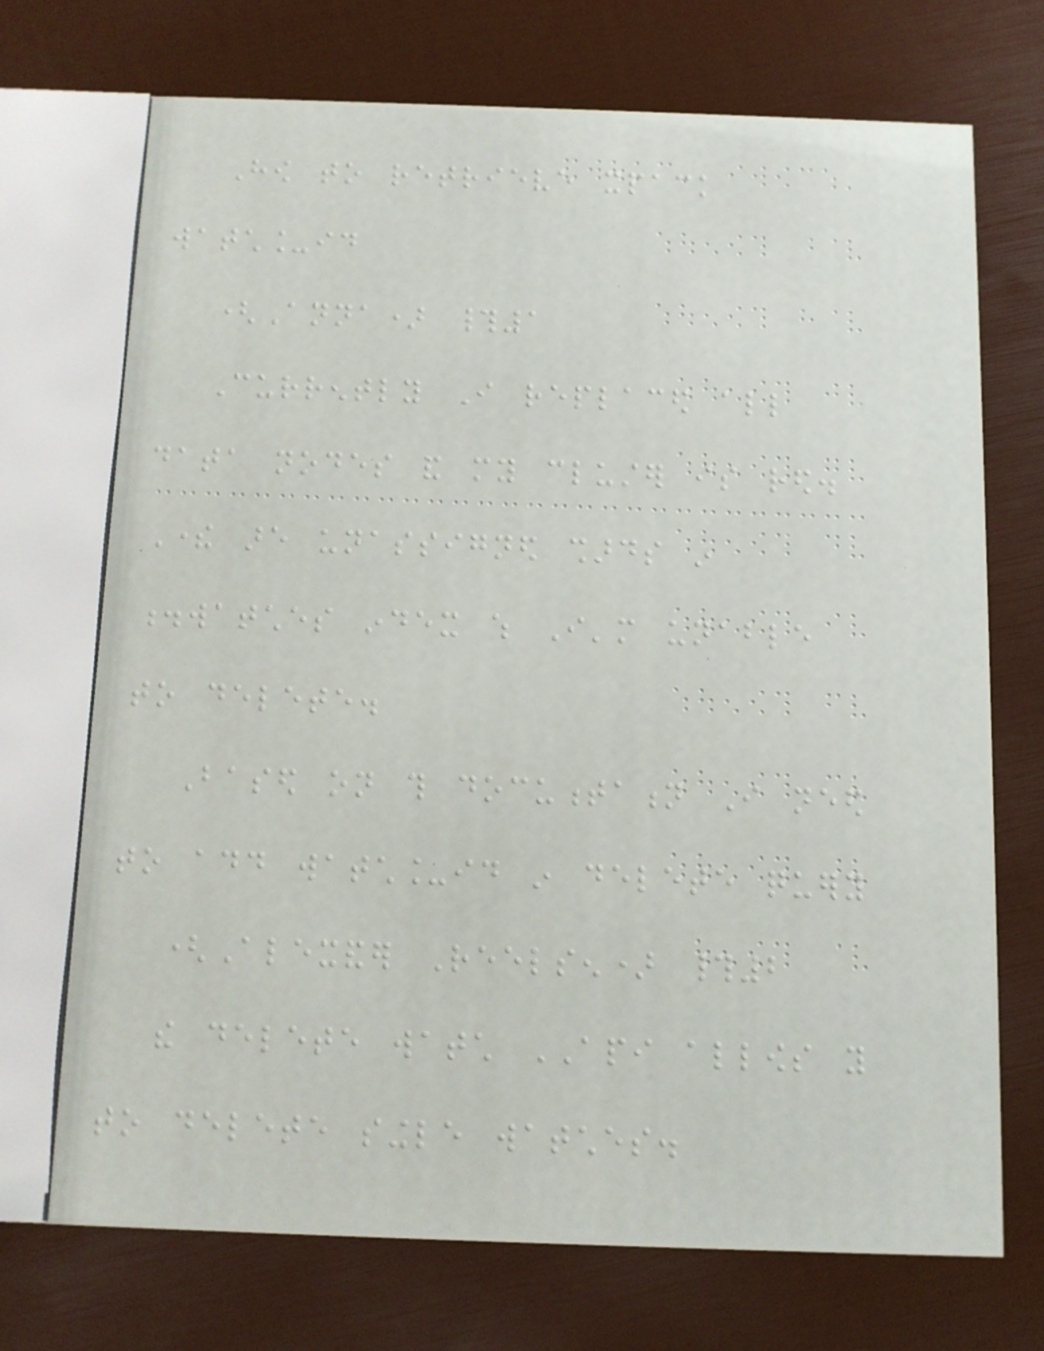How to retrieve xpack
watch_id
(Anna) #1
Currently I replaced all
data nodes and my cluster is red.
There are unassigned shards in
.watches index which I'm unable
to delete.
Based on this documentation I need
to add watch_id in delete query
(Alexander Reelsen) #2
the delete watch API allows you
to delete single watches.
